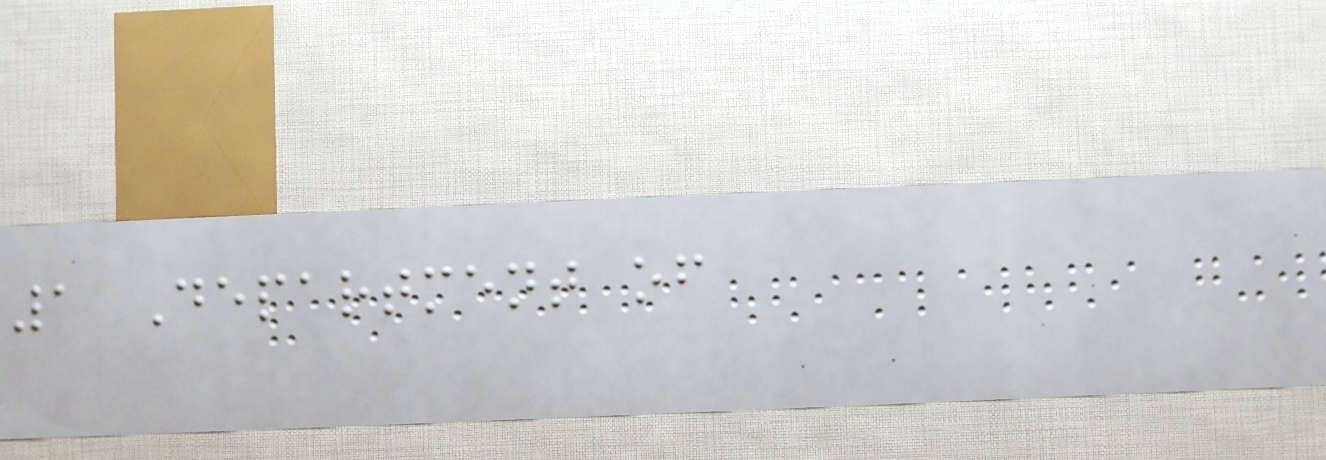1 Department of
